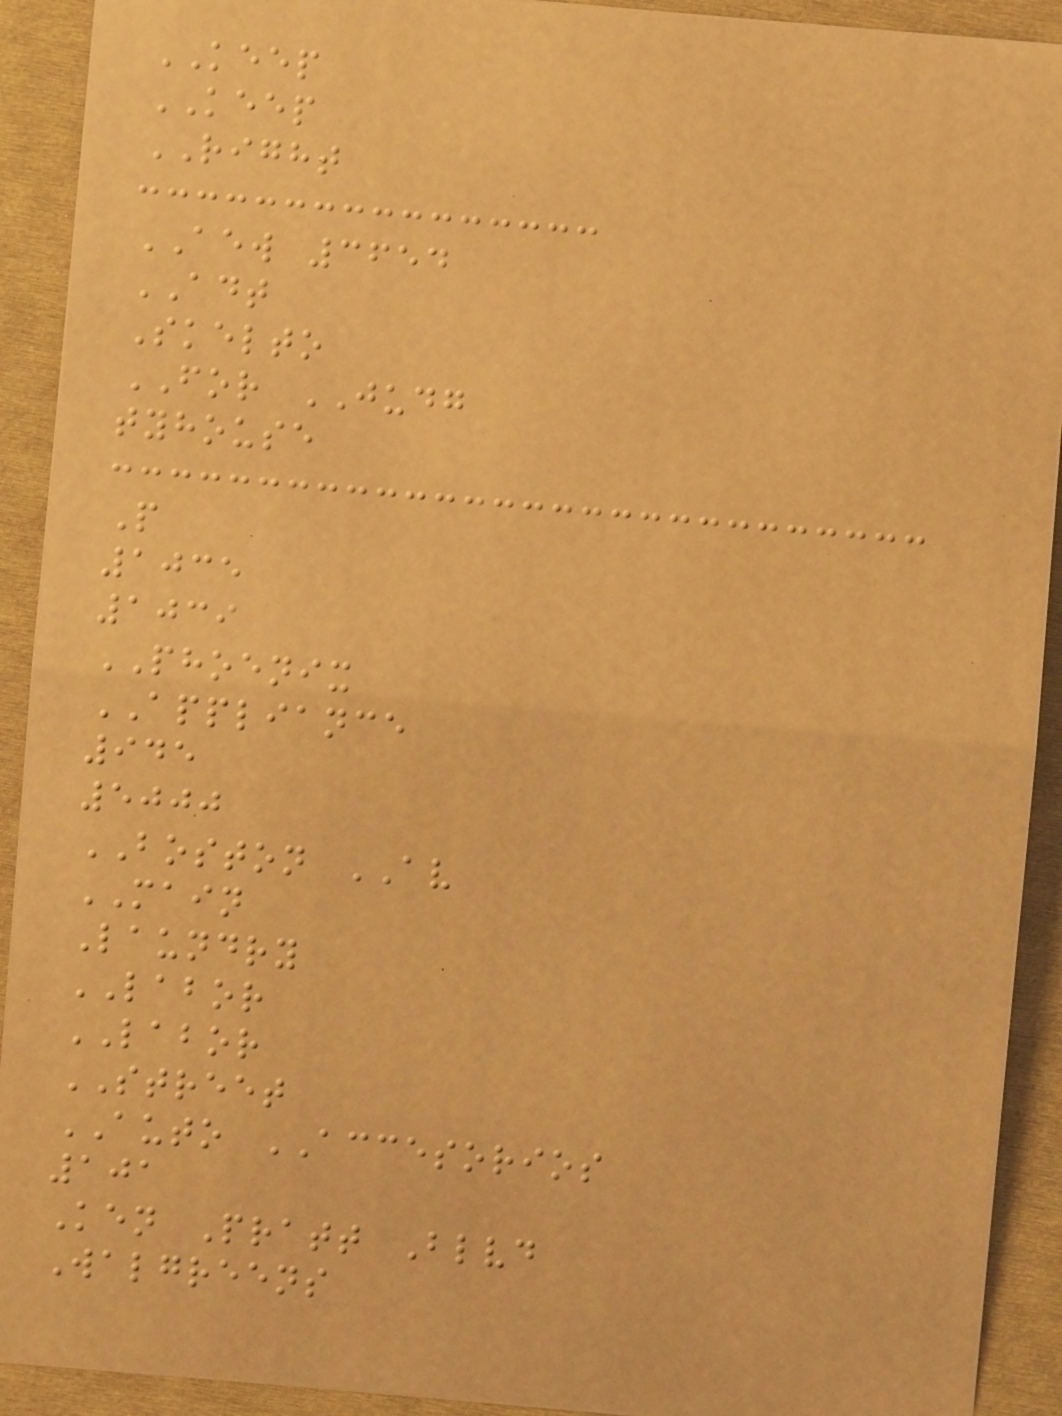KEEP
KEEP
RIGHT
AEW 3654
ADT
Skelto
FOR JUDG
tyhouse
P
1035
1039
PHOENIX
APPLIANCE
945
5000
BOSTON AV
MAIN
Laundry
LABOR
LABOR
STREET
AUTO ACCESORIOS
101
Ken Pratt Blvd
Walgreens
